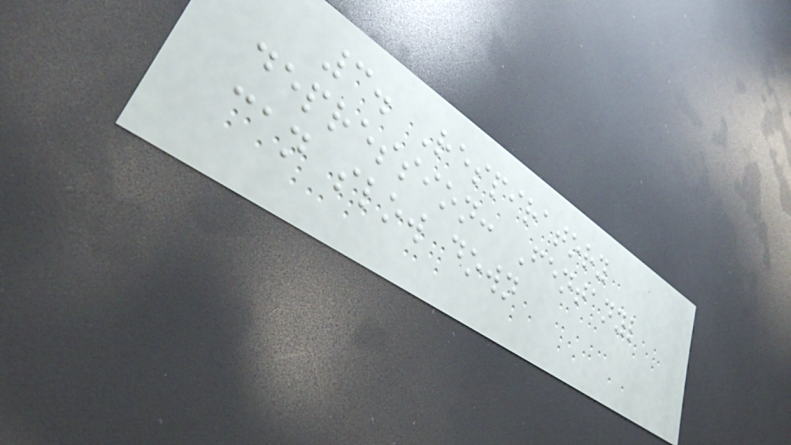3. Respiratory
depression: Fentanyl
can slow down
